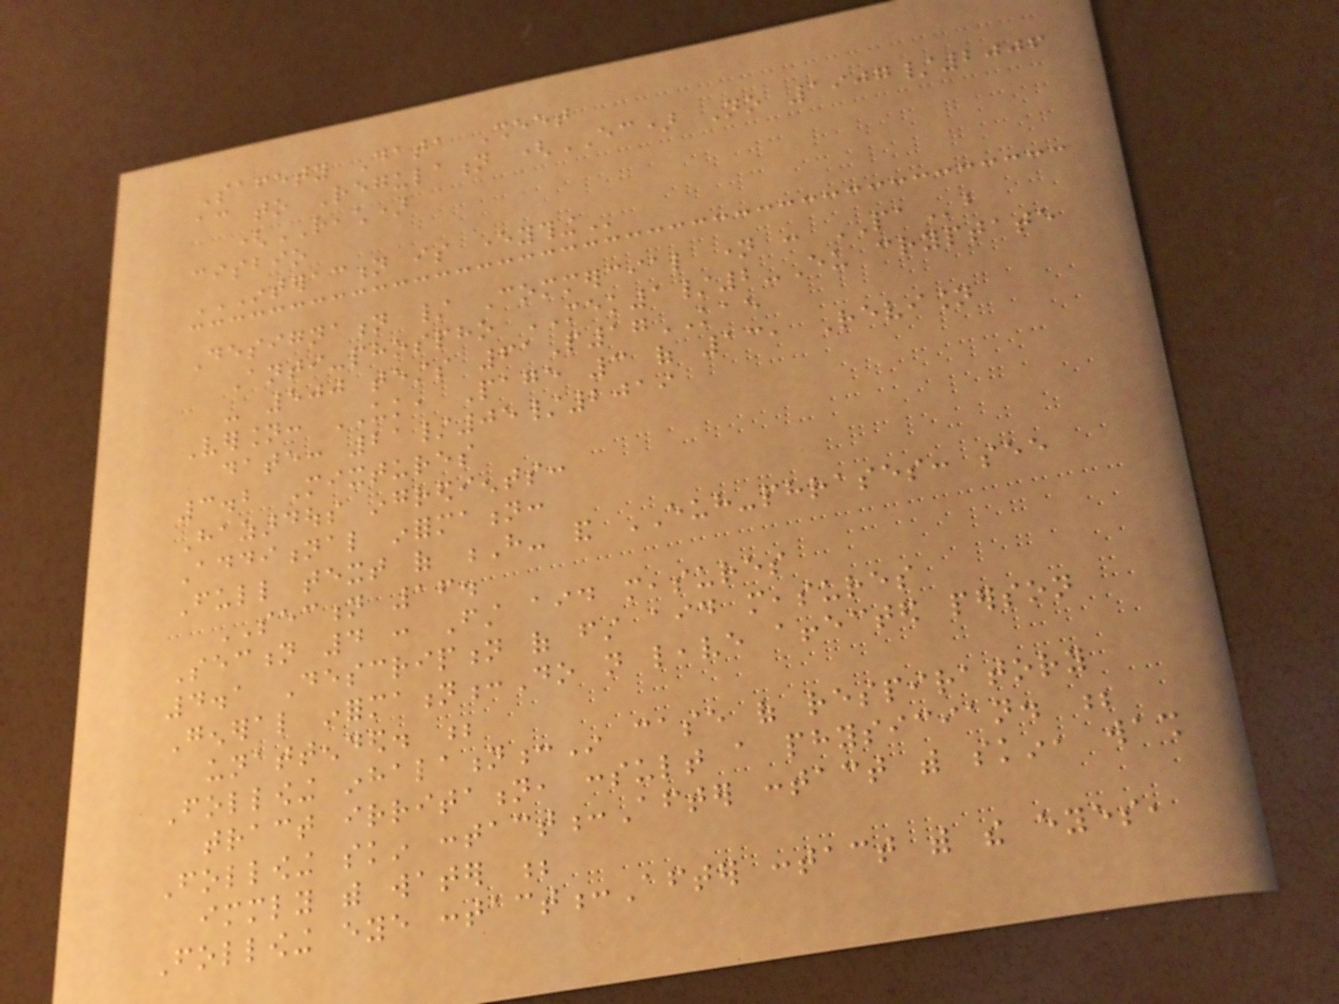Safety Data Sheet
according to Regulation (EC) No 1907/2006
(REACH)
cisbio
INTERACTION IS EVERYTHING
Designation / Commercial name : PAb
Anti-phospho MEK1/2-Eu cryptate
- 500 tests 61P17KAE
Version: UK, Page 3 of 13, Revision
date: 21/05/2019
3.2 Mixtures
Hazardous ingredients:
Additional information:
Full text of H- and EUH-phrases: see
SECTION 16.
Section 4 : First aid measures
4.1 Description of first aid measures
General information:Do not leave affected person
unattended. ;
Following inhalation:In case of respiratory
tract irritation, consult a physician. ;
Following skin contact:After contact with skin, wash
immediately with water ;
Following eye contact:After contact with the eyes,
